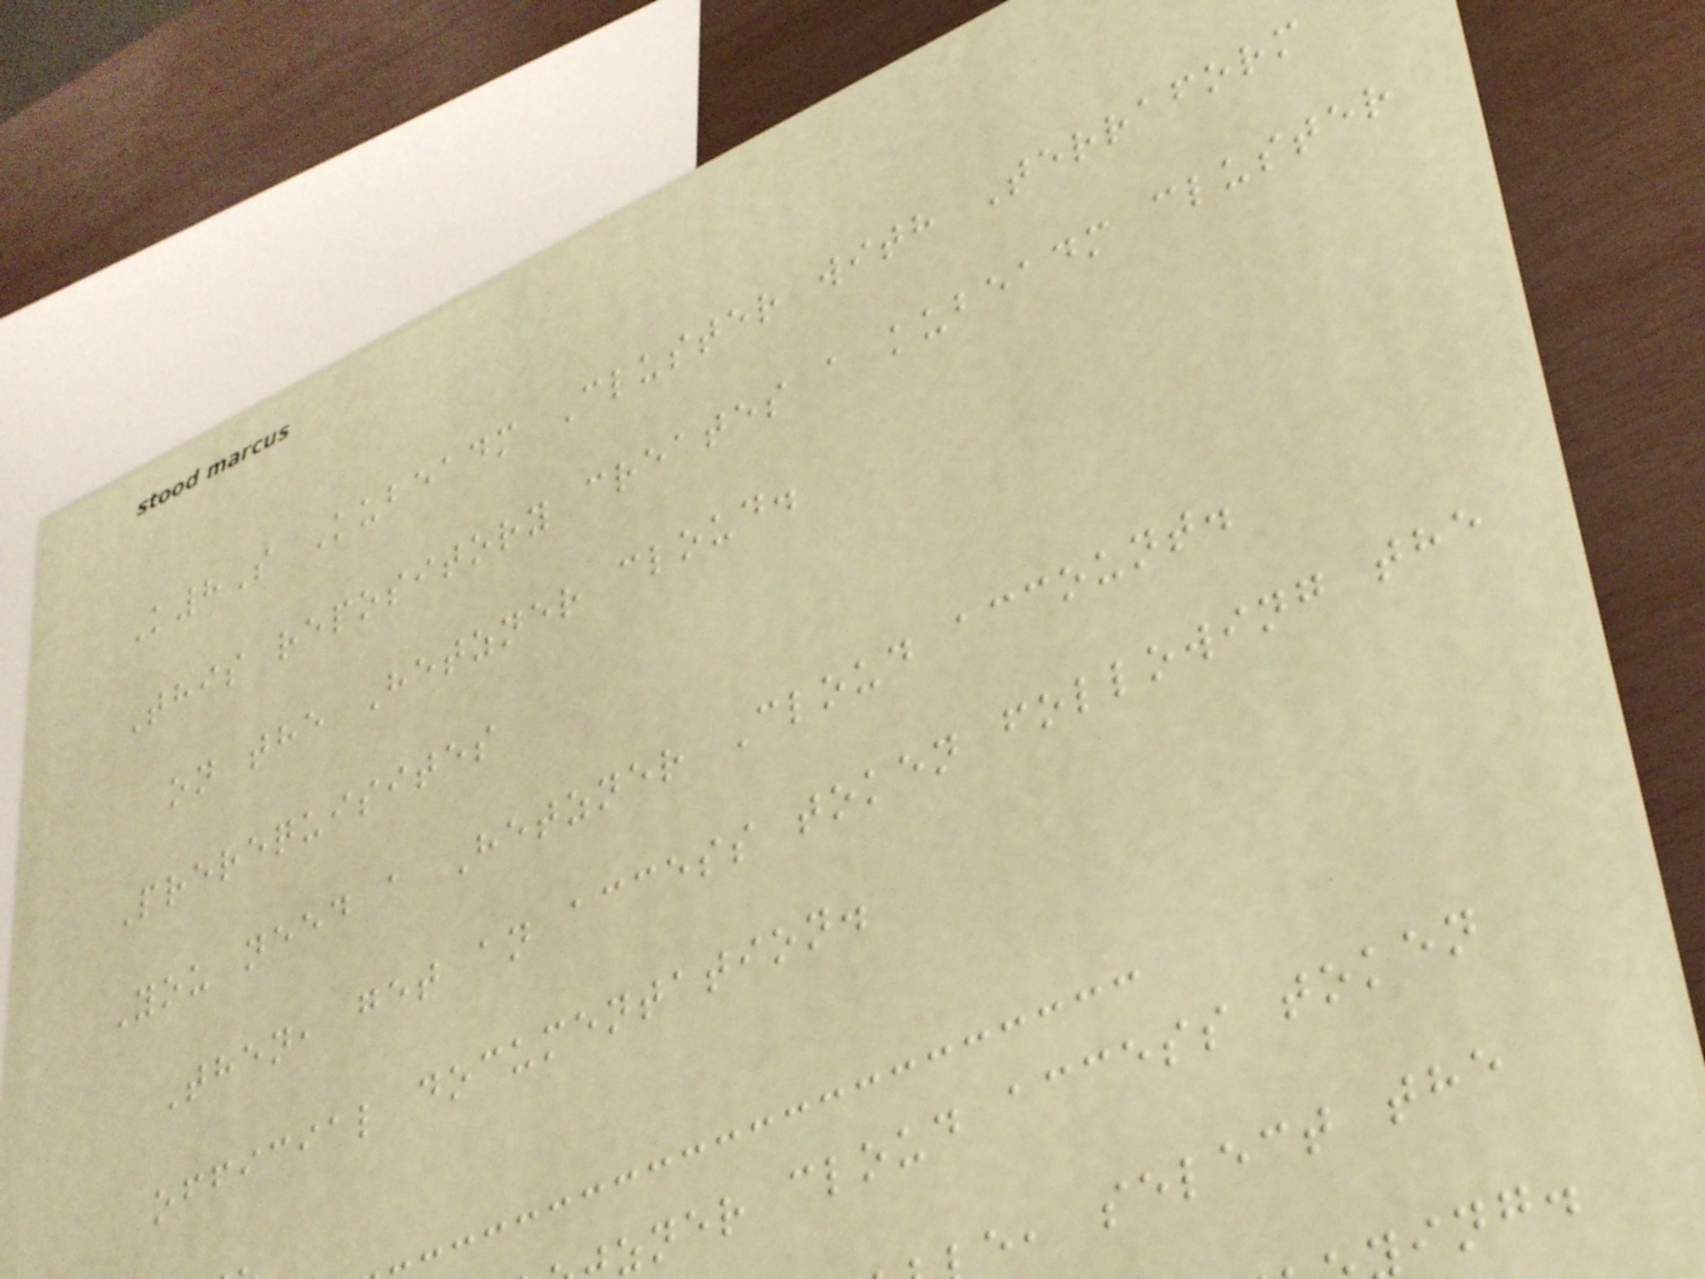K8S Kubeadm Cluster with Terraform
This repository creates a kubeadm cluster
on the Hetzner cloud.
Prerequisites
You need a Hetzner Cloud account.
Then, get an access token following the
official documentation.
zner cloud access token
e, select the
